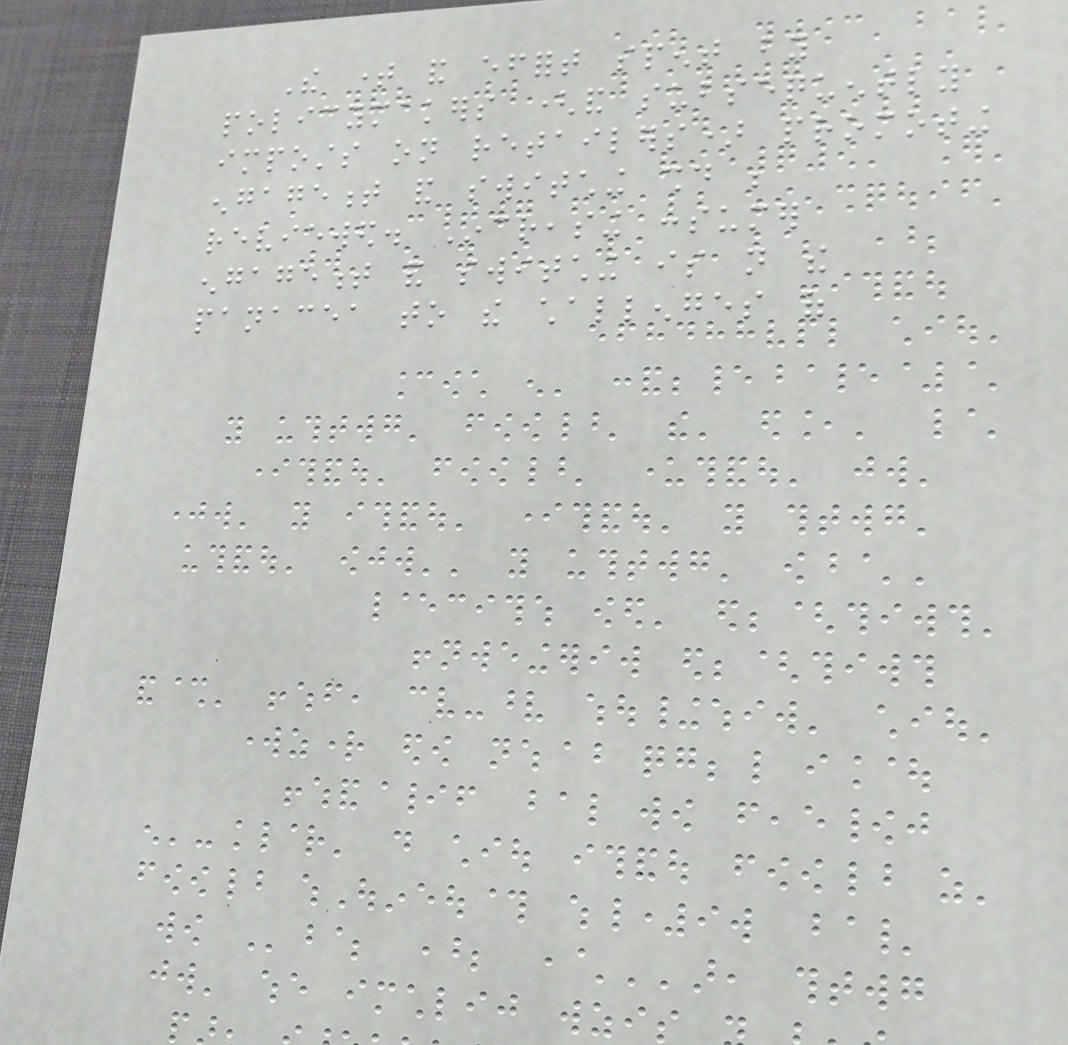The time and effort spent by
policymakers (and subsequently
imposts on retailers) promoting
engagement and switching should be
reviewed. Increasing consumer
engagement and switching is not the
panacea to the challenges of
